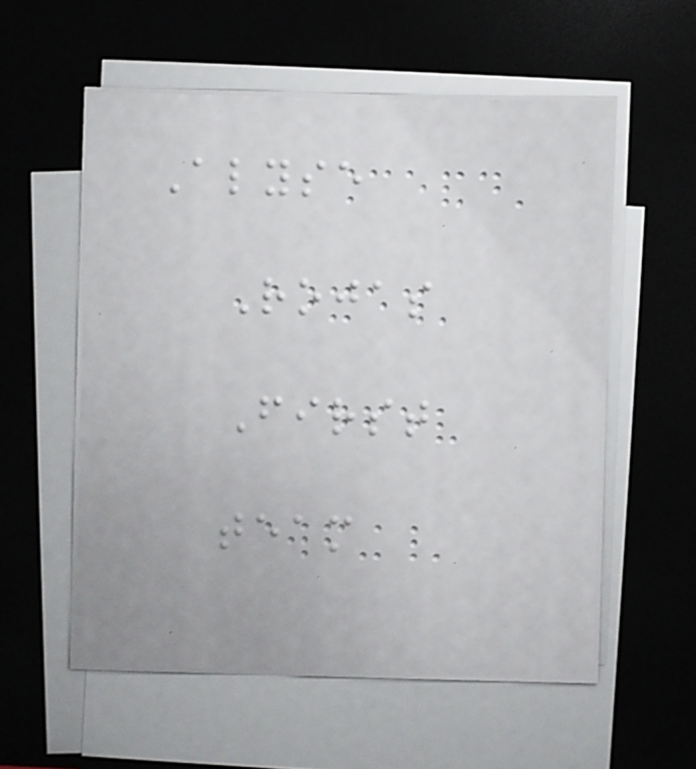Alyse
Rojas
First
team
